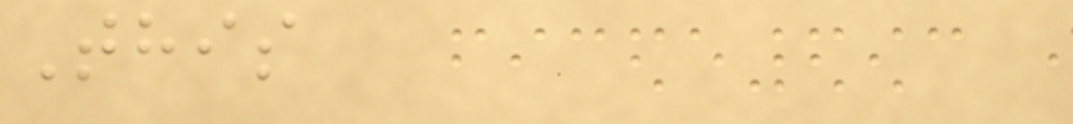This
